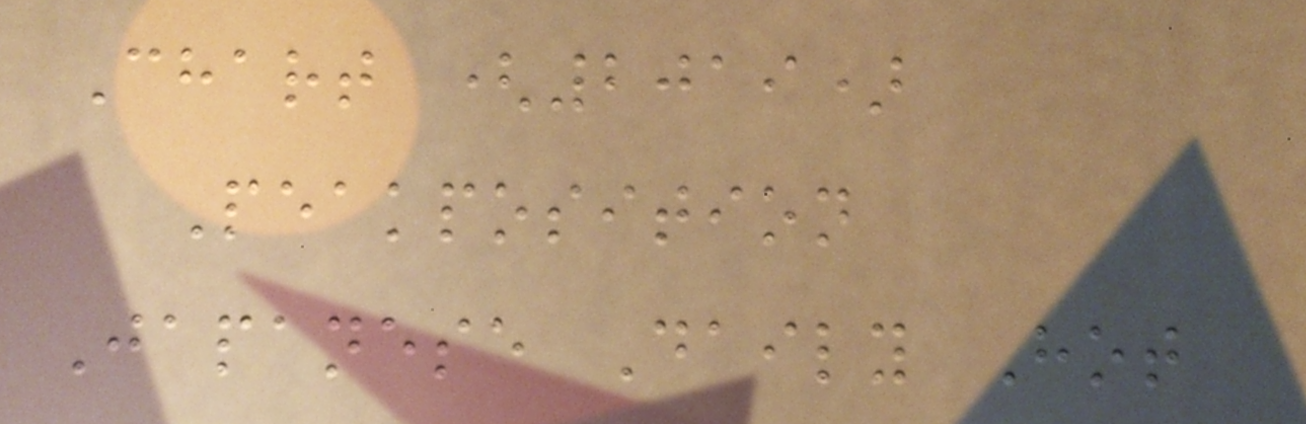Chart (2019)
Peakposition
Japanese Daily Hot
